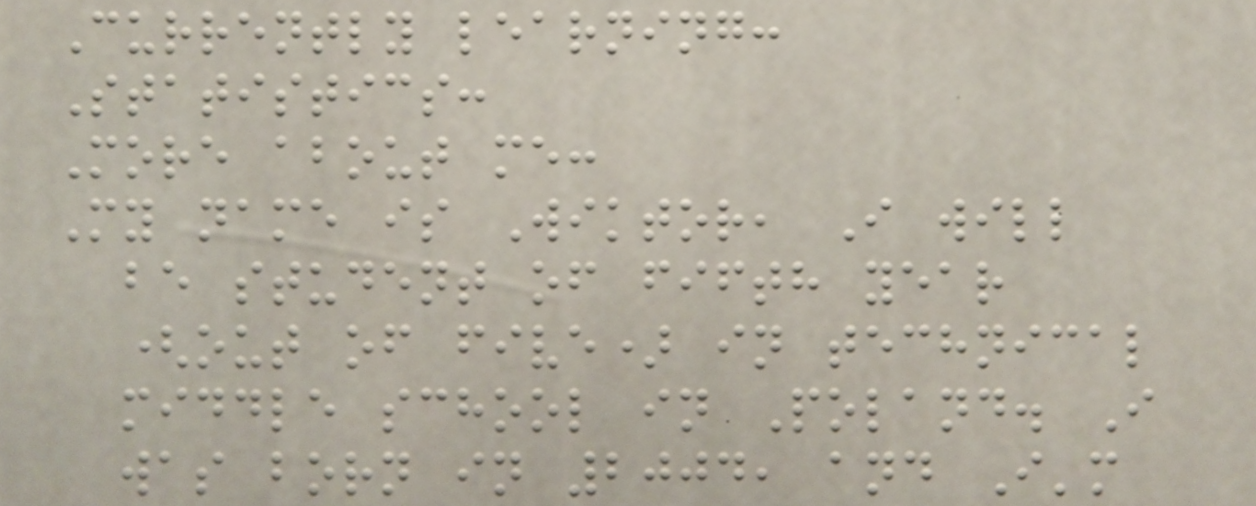Currently learning:
Statistics:
More about me:
My name is Wiktor, I will
be student of fifth year
(out of five) in technical
middle school in Poland. I
was born in 2004, and I'm
